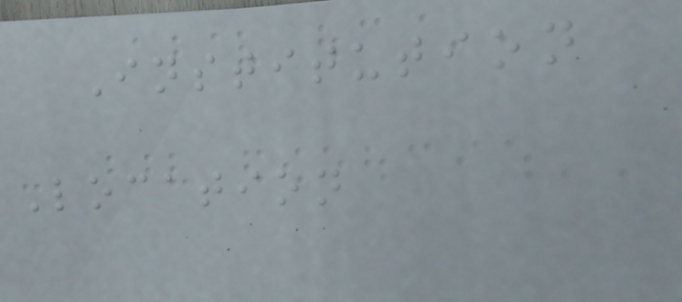Institution
Location
